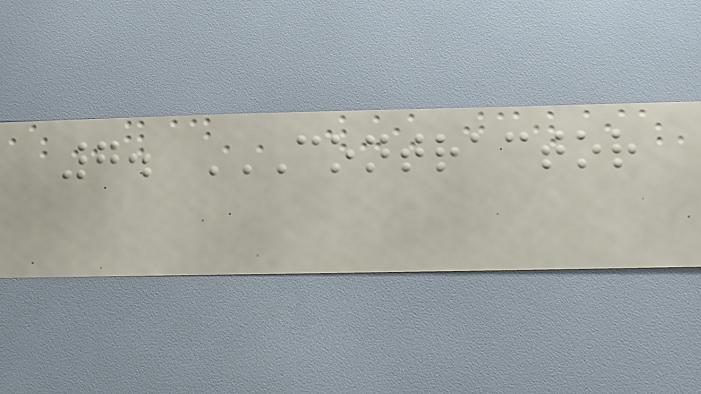7. CONTRACTOR
